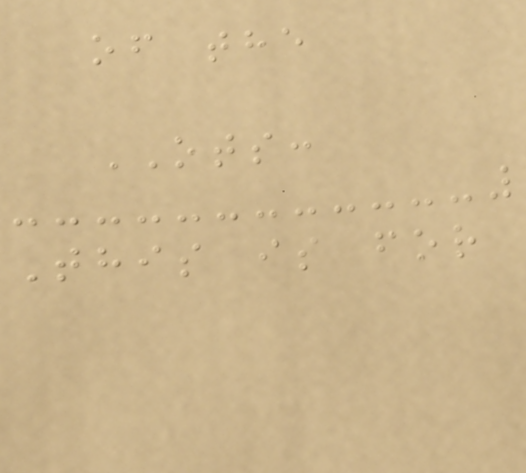of the
OTS:
This is for
